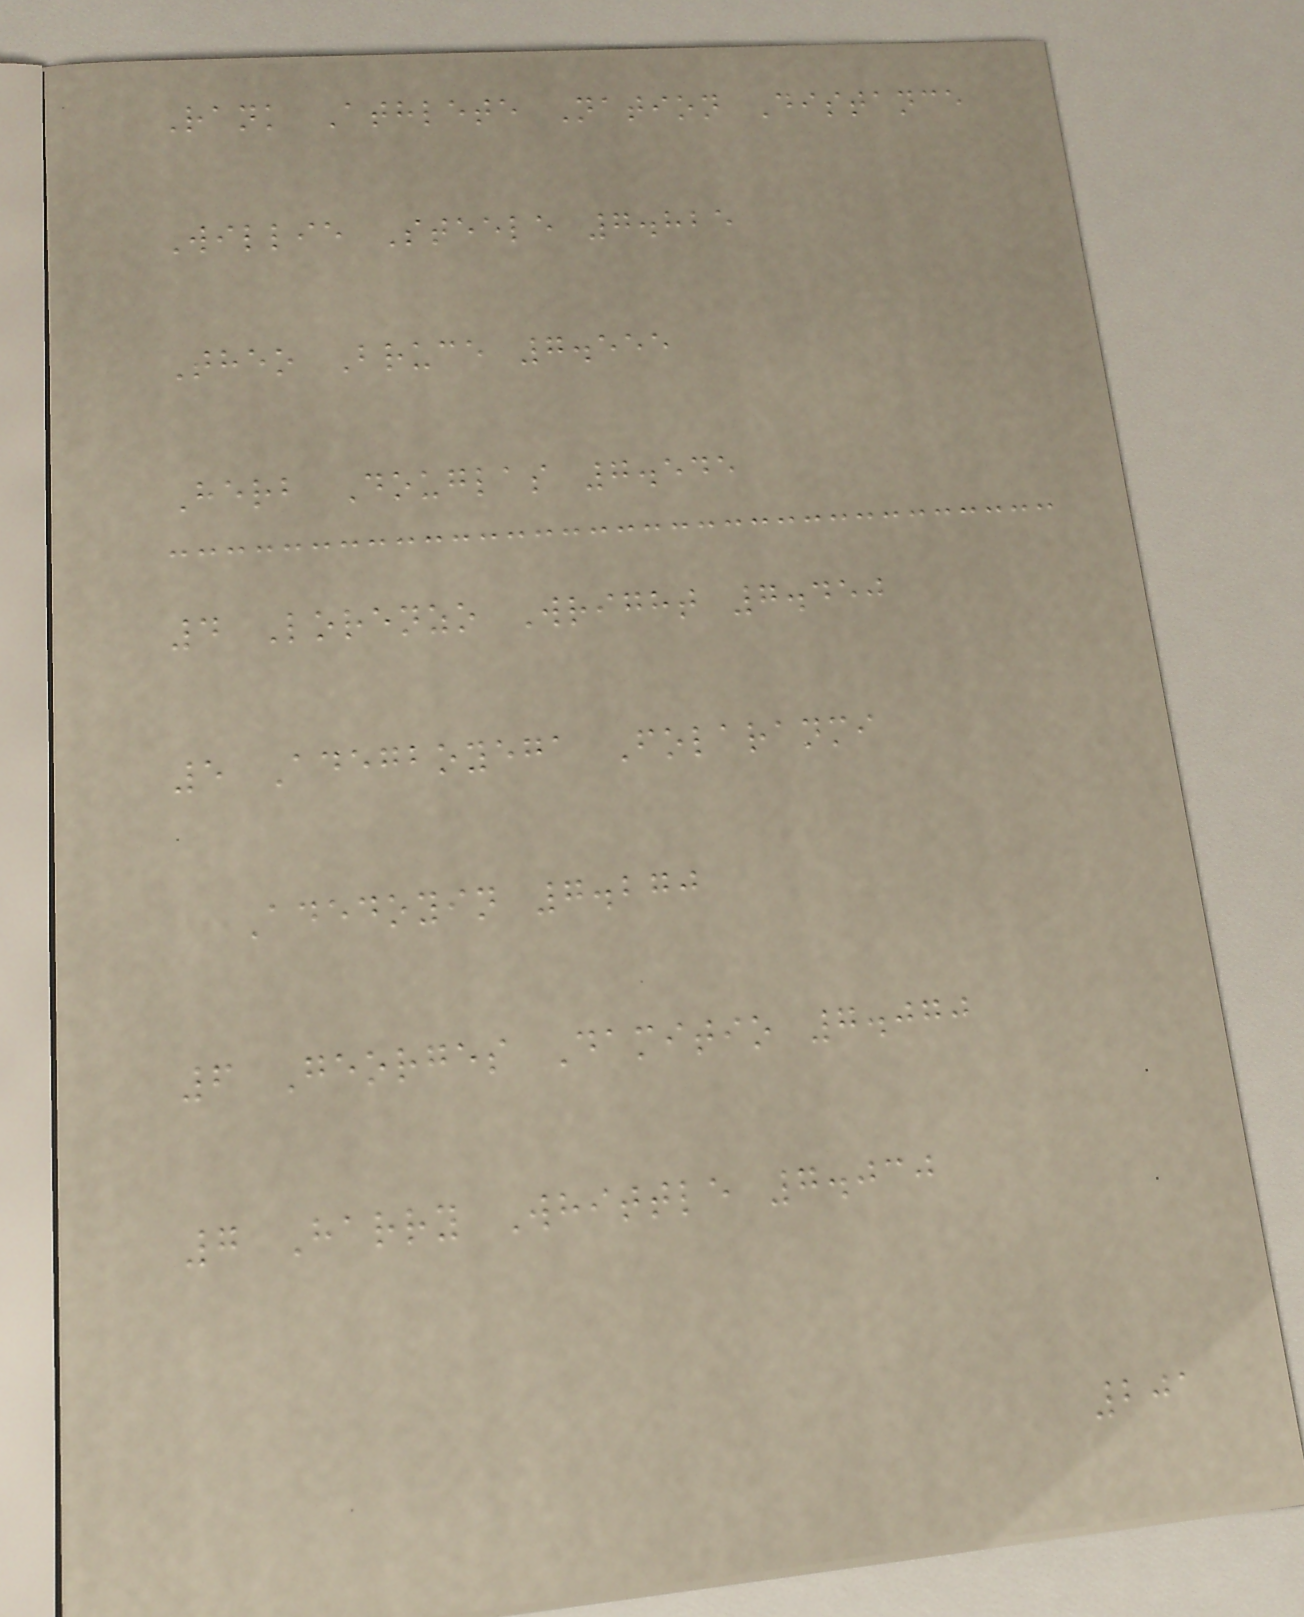Rank Athlete Nation Distance
Willie Steele 7.825
Theo Bruce 7.555
Herb Douglas 7.545
4 Lorenzo Wright 7.450
5 Adegboyega Folaranmi
Adedoyin 7.270
6 Georges Damitio 7.070
7 Harry Whittle 7.030
201
